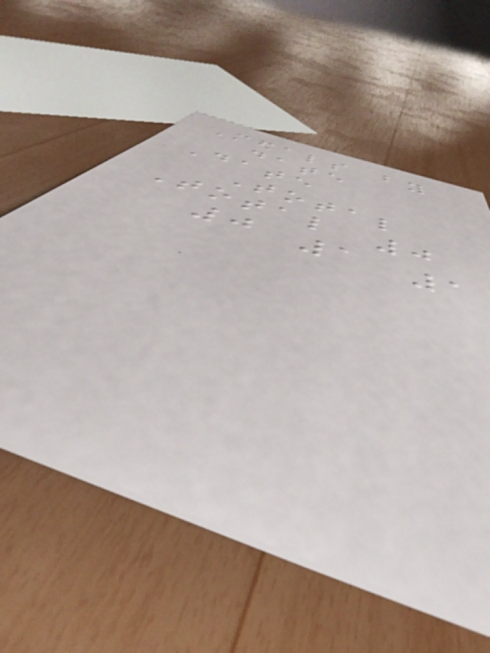Medals by
date
Date
Total
Total 0
0 1 1
